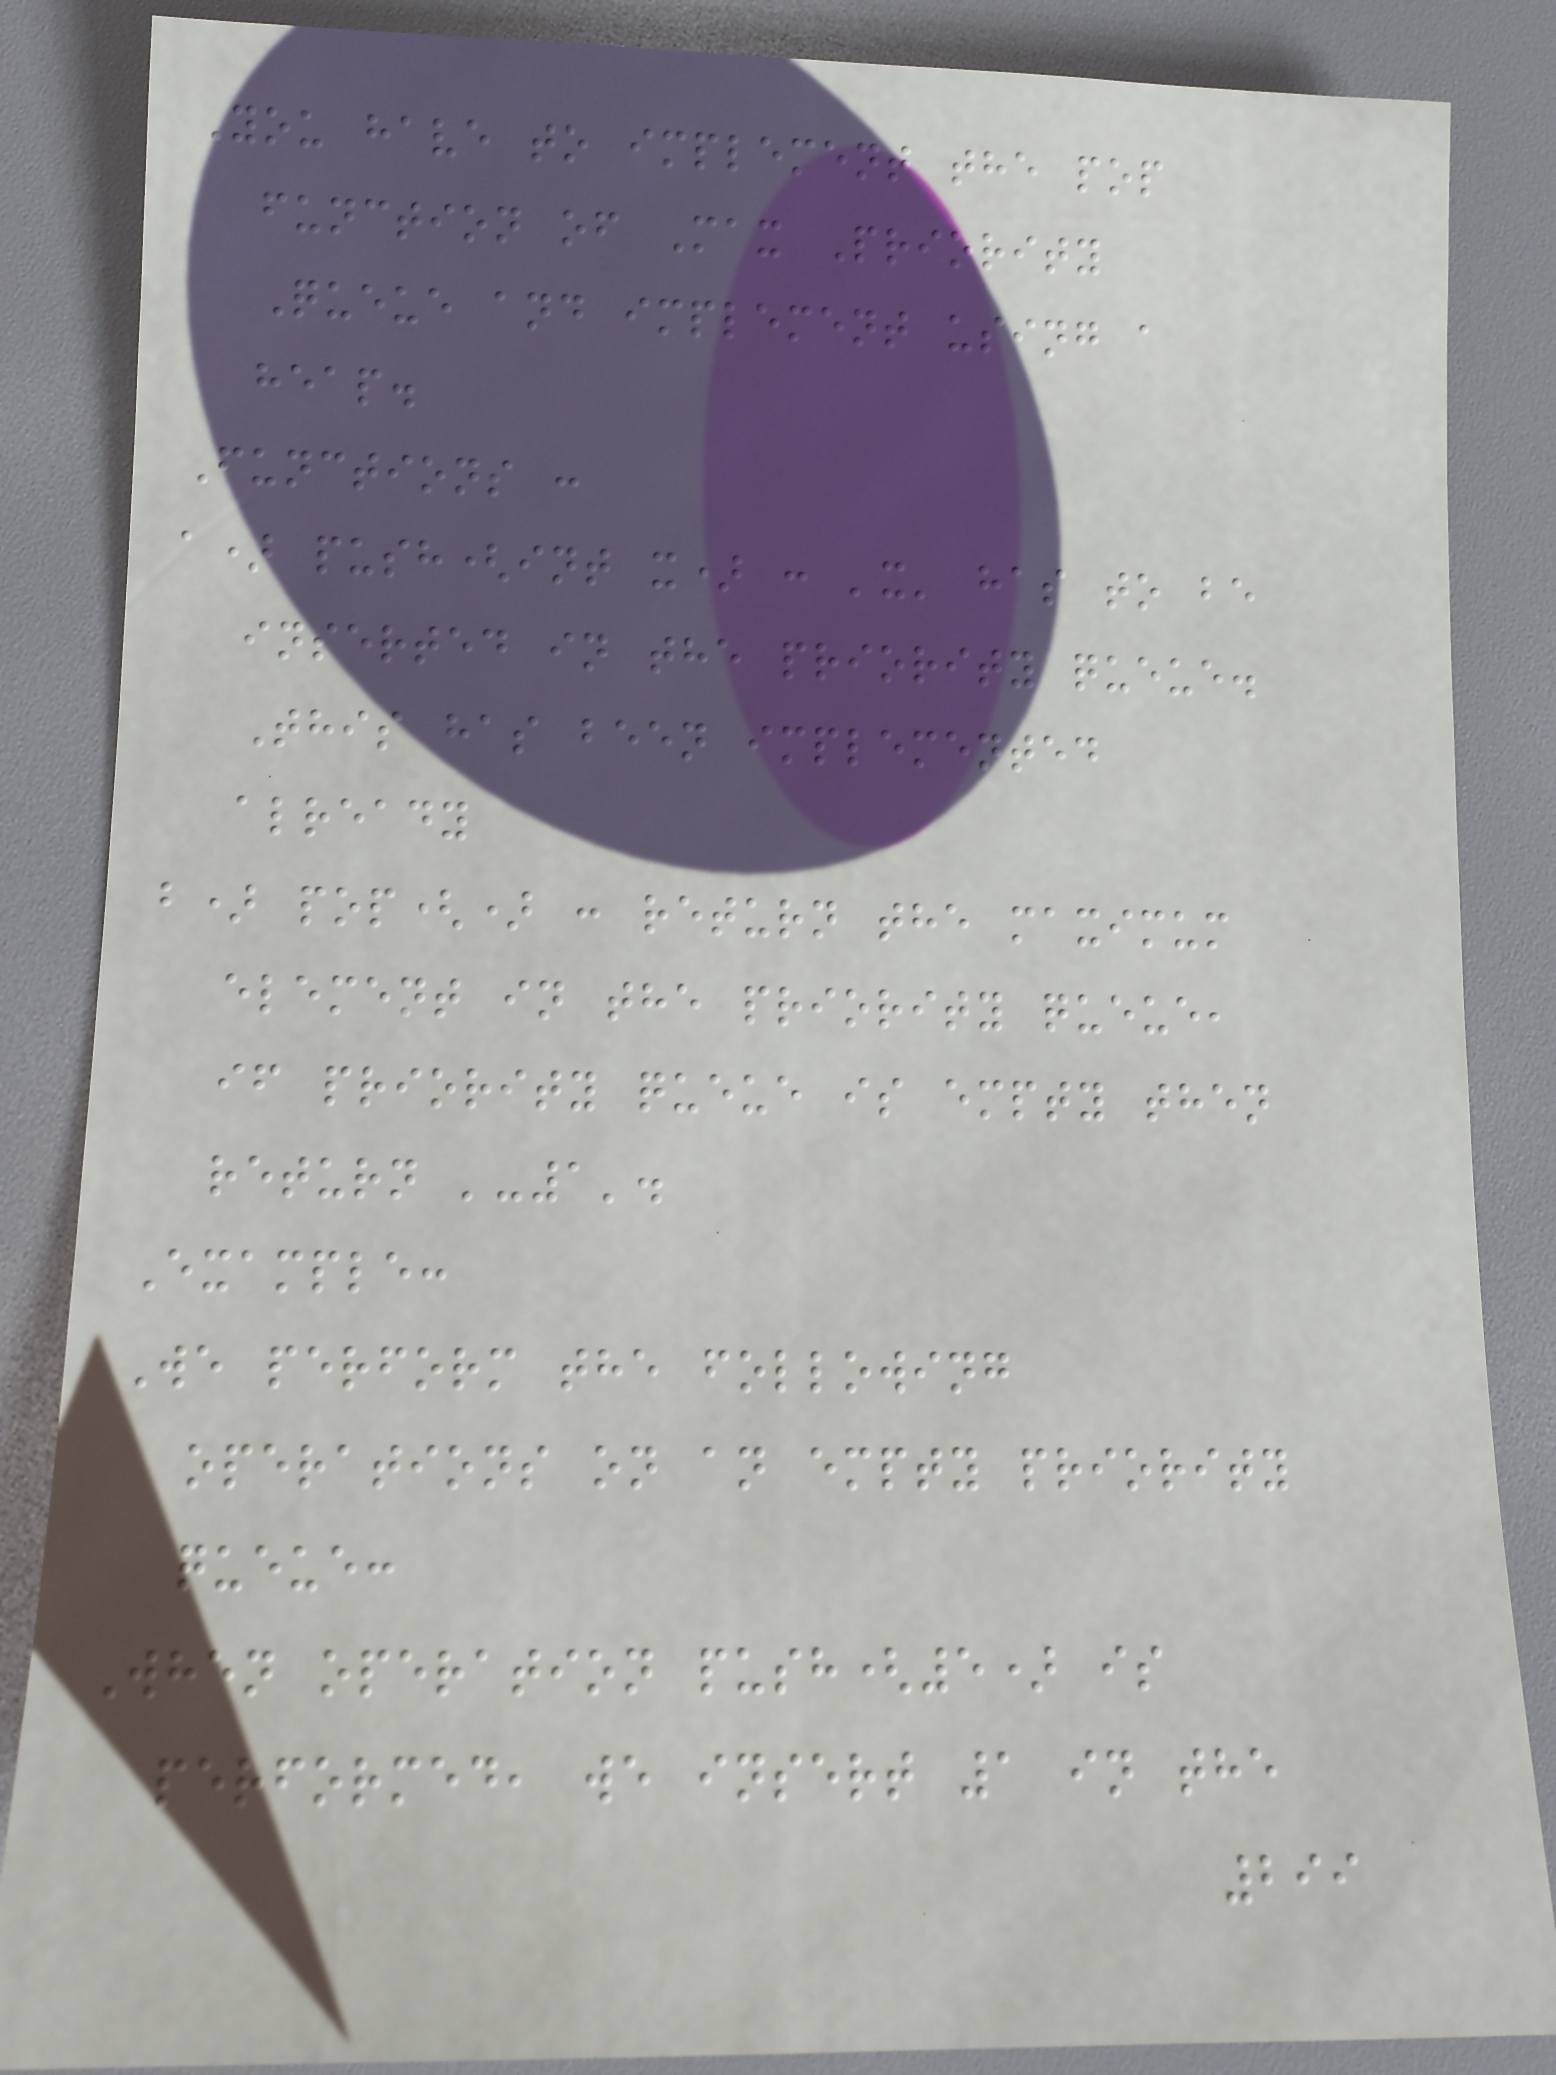You have to implement the pop
function of Max Priority
Queue and implement using a
heap.
Functions :
a) push(int x) : 'x' has to be
inserted in the priority queue.
This has been implemented
already
b) pop() : return the maximum
element in the priority queue,
if priority queue is empty then
return '-1'.
Example:
We perform the following
operations on an empty priority
queue:
When operation push(5) is
performed, we insert 1 in the
299
